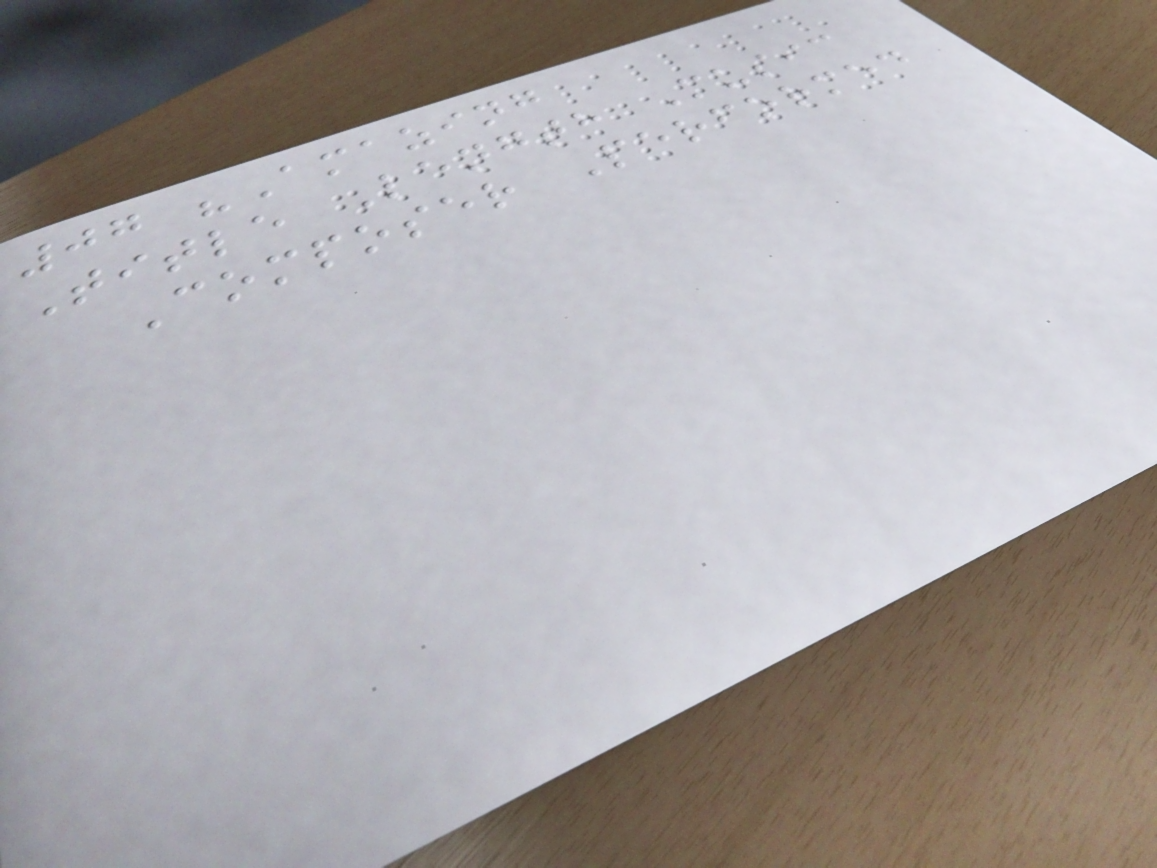07 "Amazing
Title Length Music
Composer Performed
